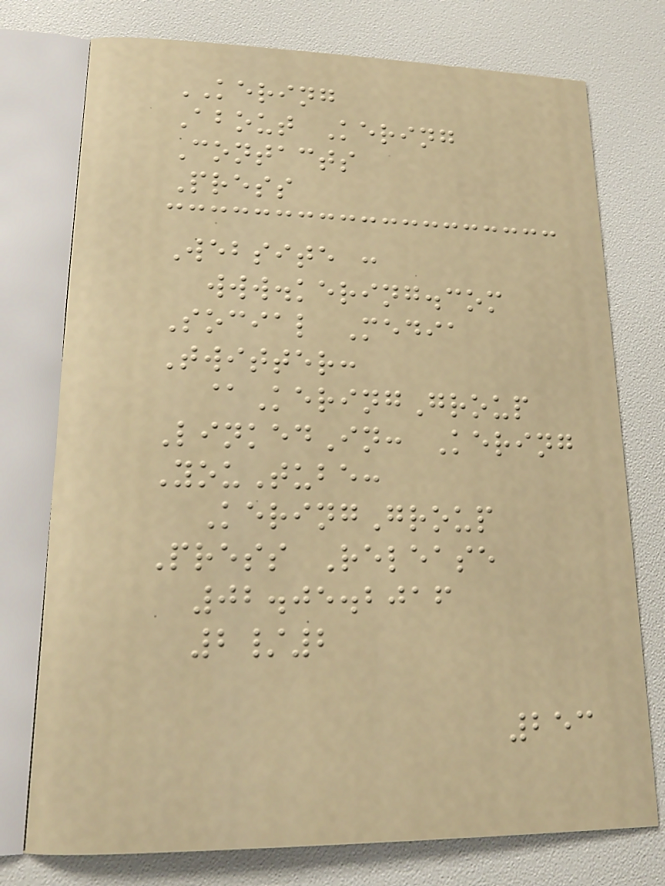KERING
About Kering
Contacts
Press
Website :
www.kering.com
Social Media
Twitter:
@KeringGroup
LinkedIn: Kering
YouTube:
KeringGroup
Press Release
02.05.2016
2/2
253
